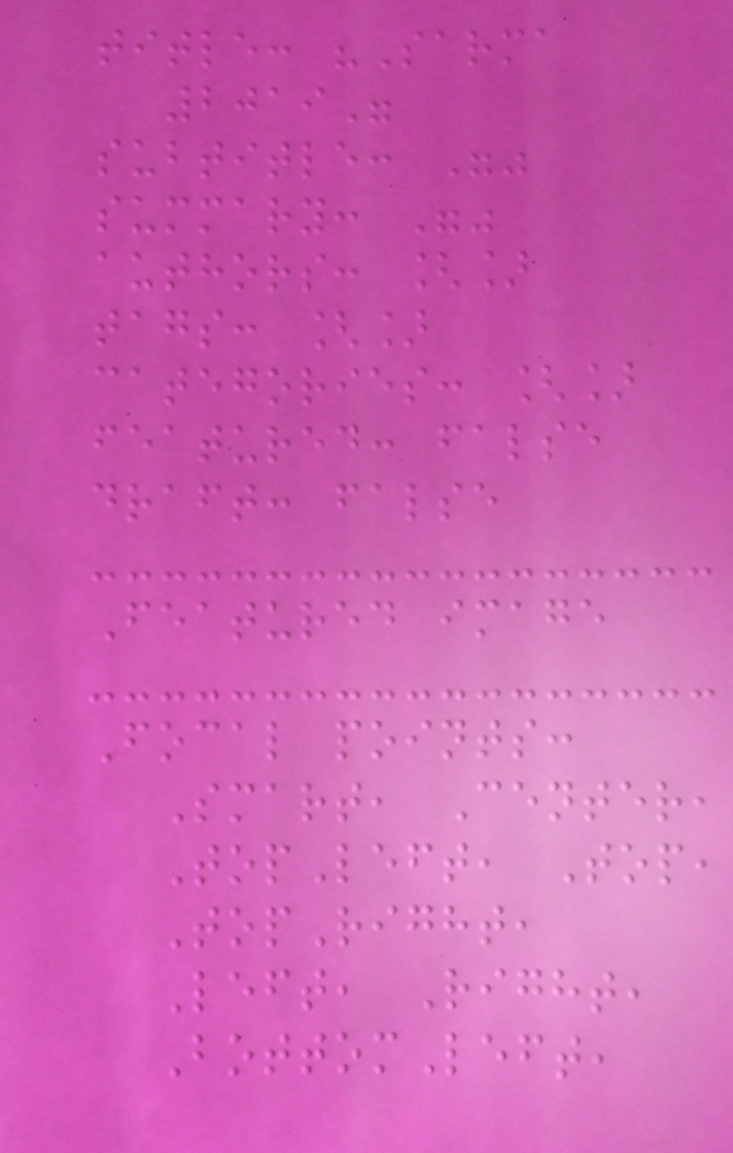title: "Sarma
2019"
subtitle: ""
summary: ""
authors: []
tags: []
categories: []
featured: false
draft: false
Featured image
Focal points:
Smart, Center,
TopLeft, Top,
TopRight,
Left, Right,
BottomLeft,
